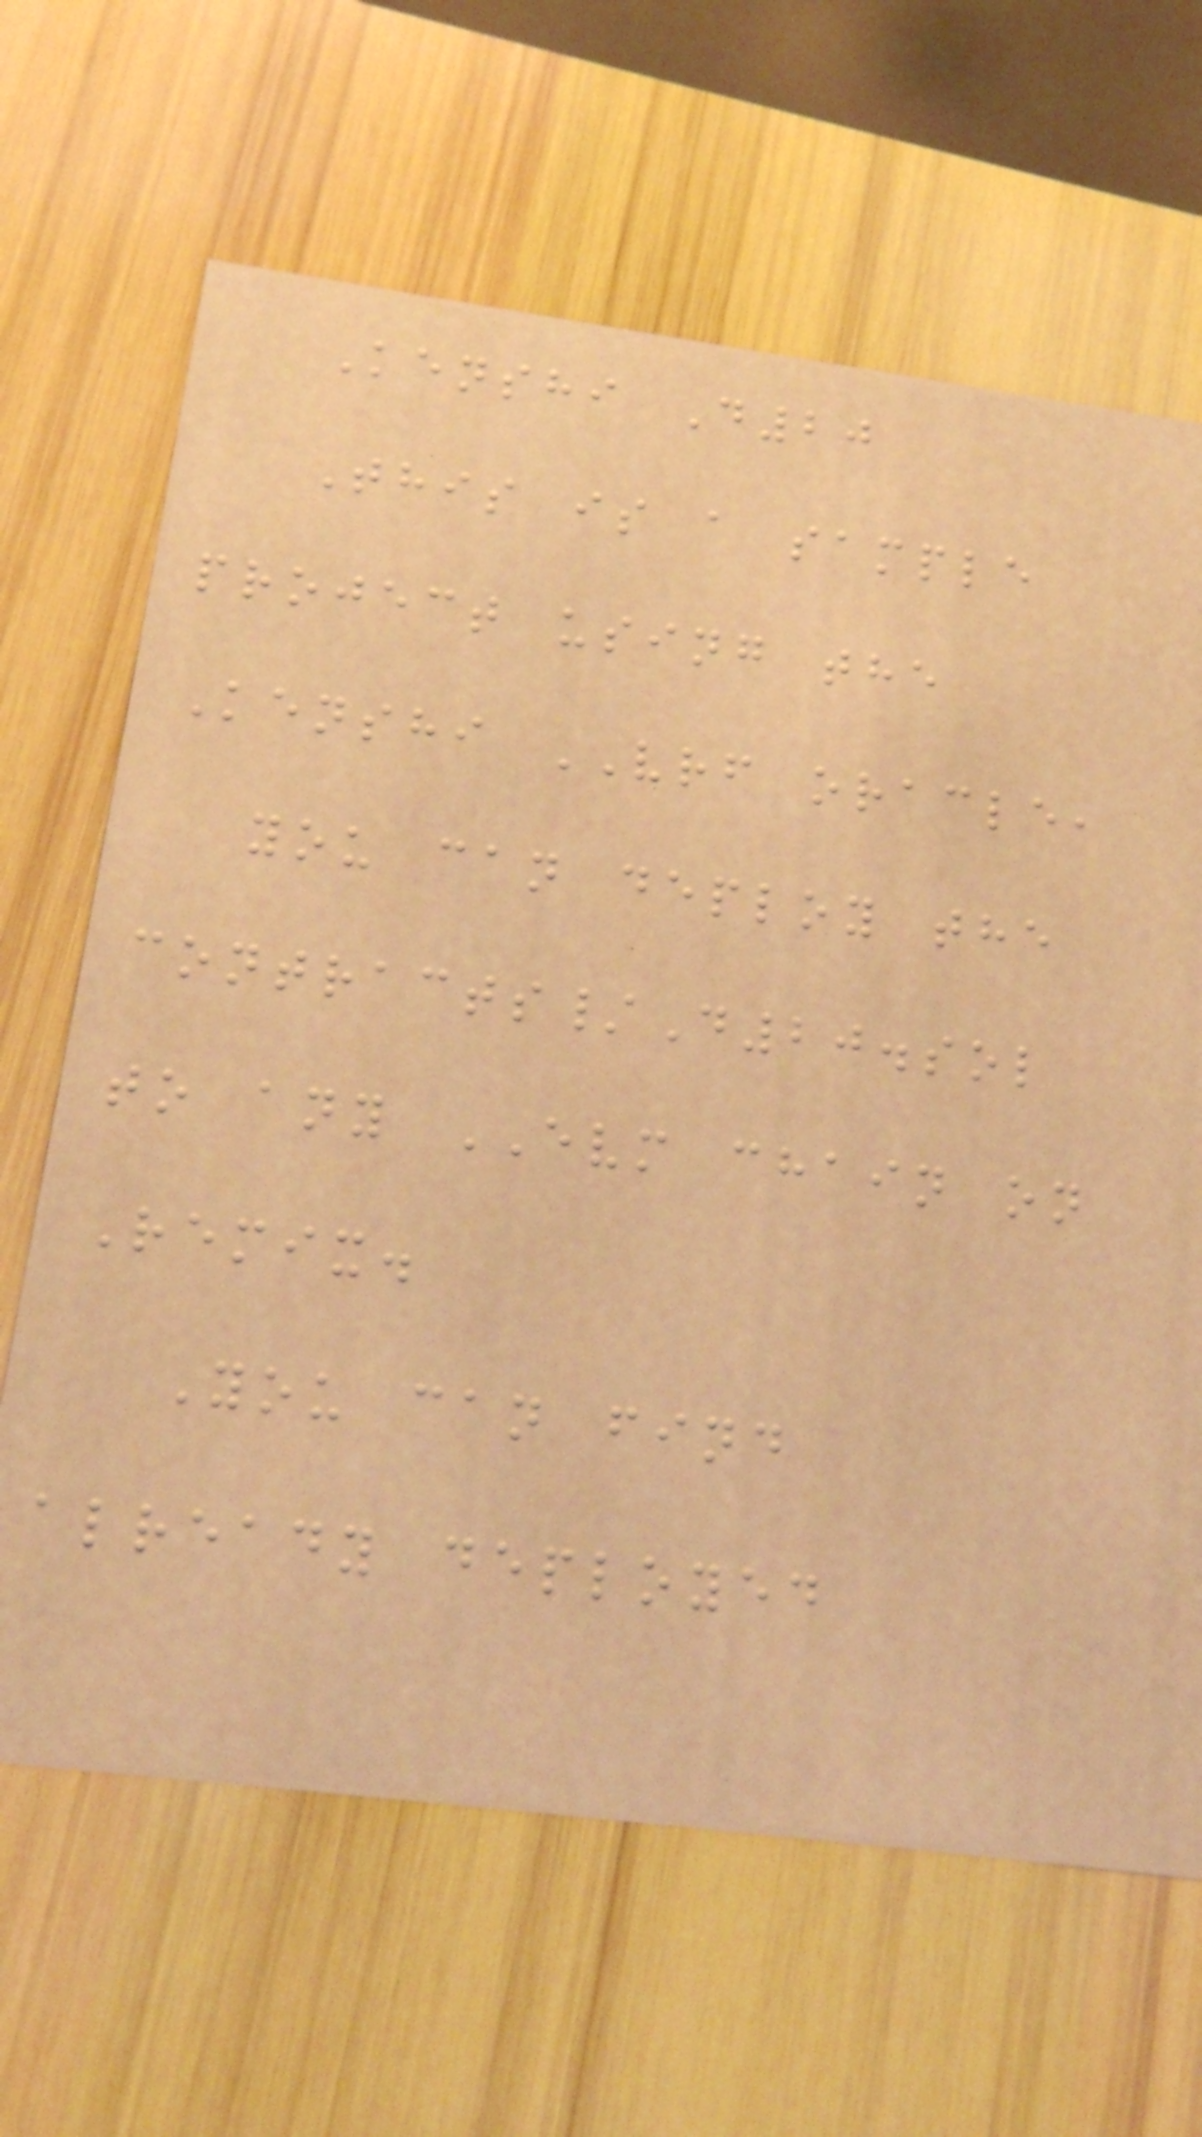Kenshi D20
This is a sample
project using the
Kenshi VRF oracle,
you can deploy the
contracts/D20.sol
to any EVM chain on
Remix.
You can find
already deployed
